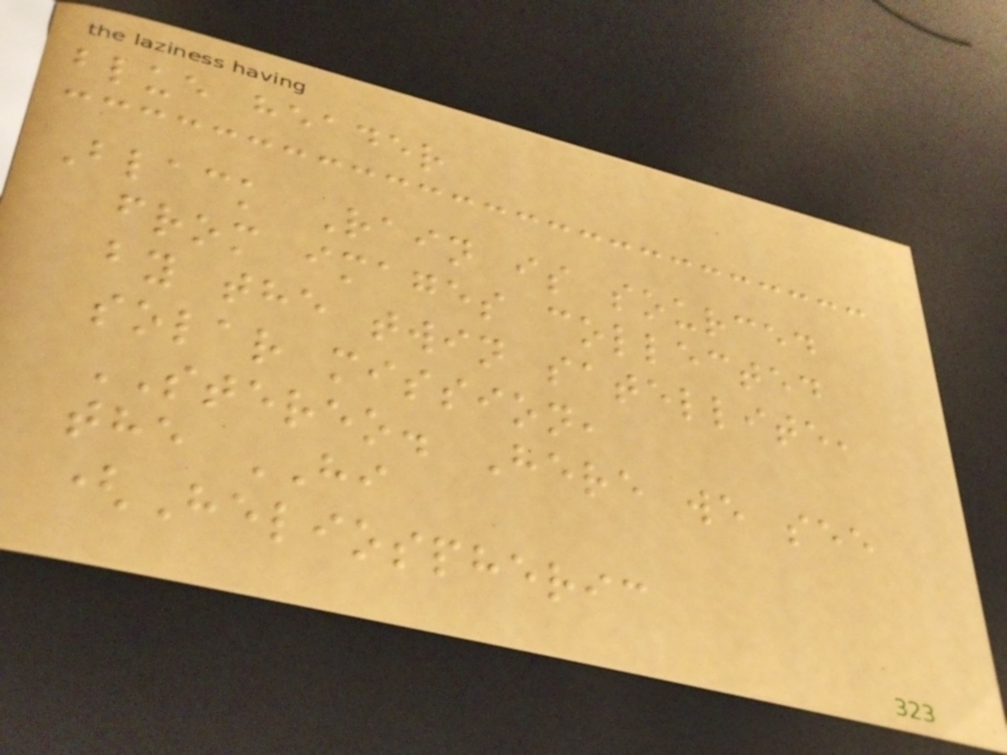blue header
Black Rain is sourced
from images collected
by the twin satellite,
solar mission,
STEREO. Here we see
the HI
(Heliospheric
